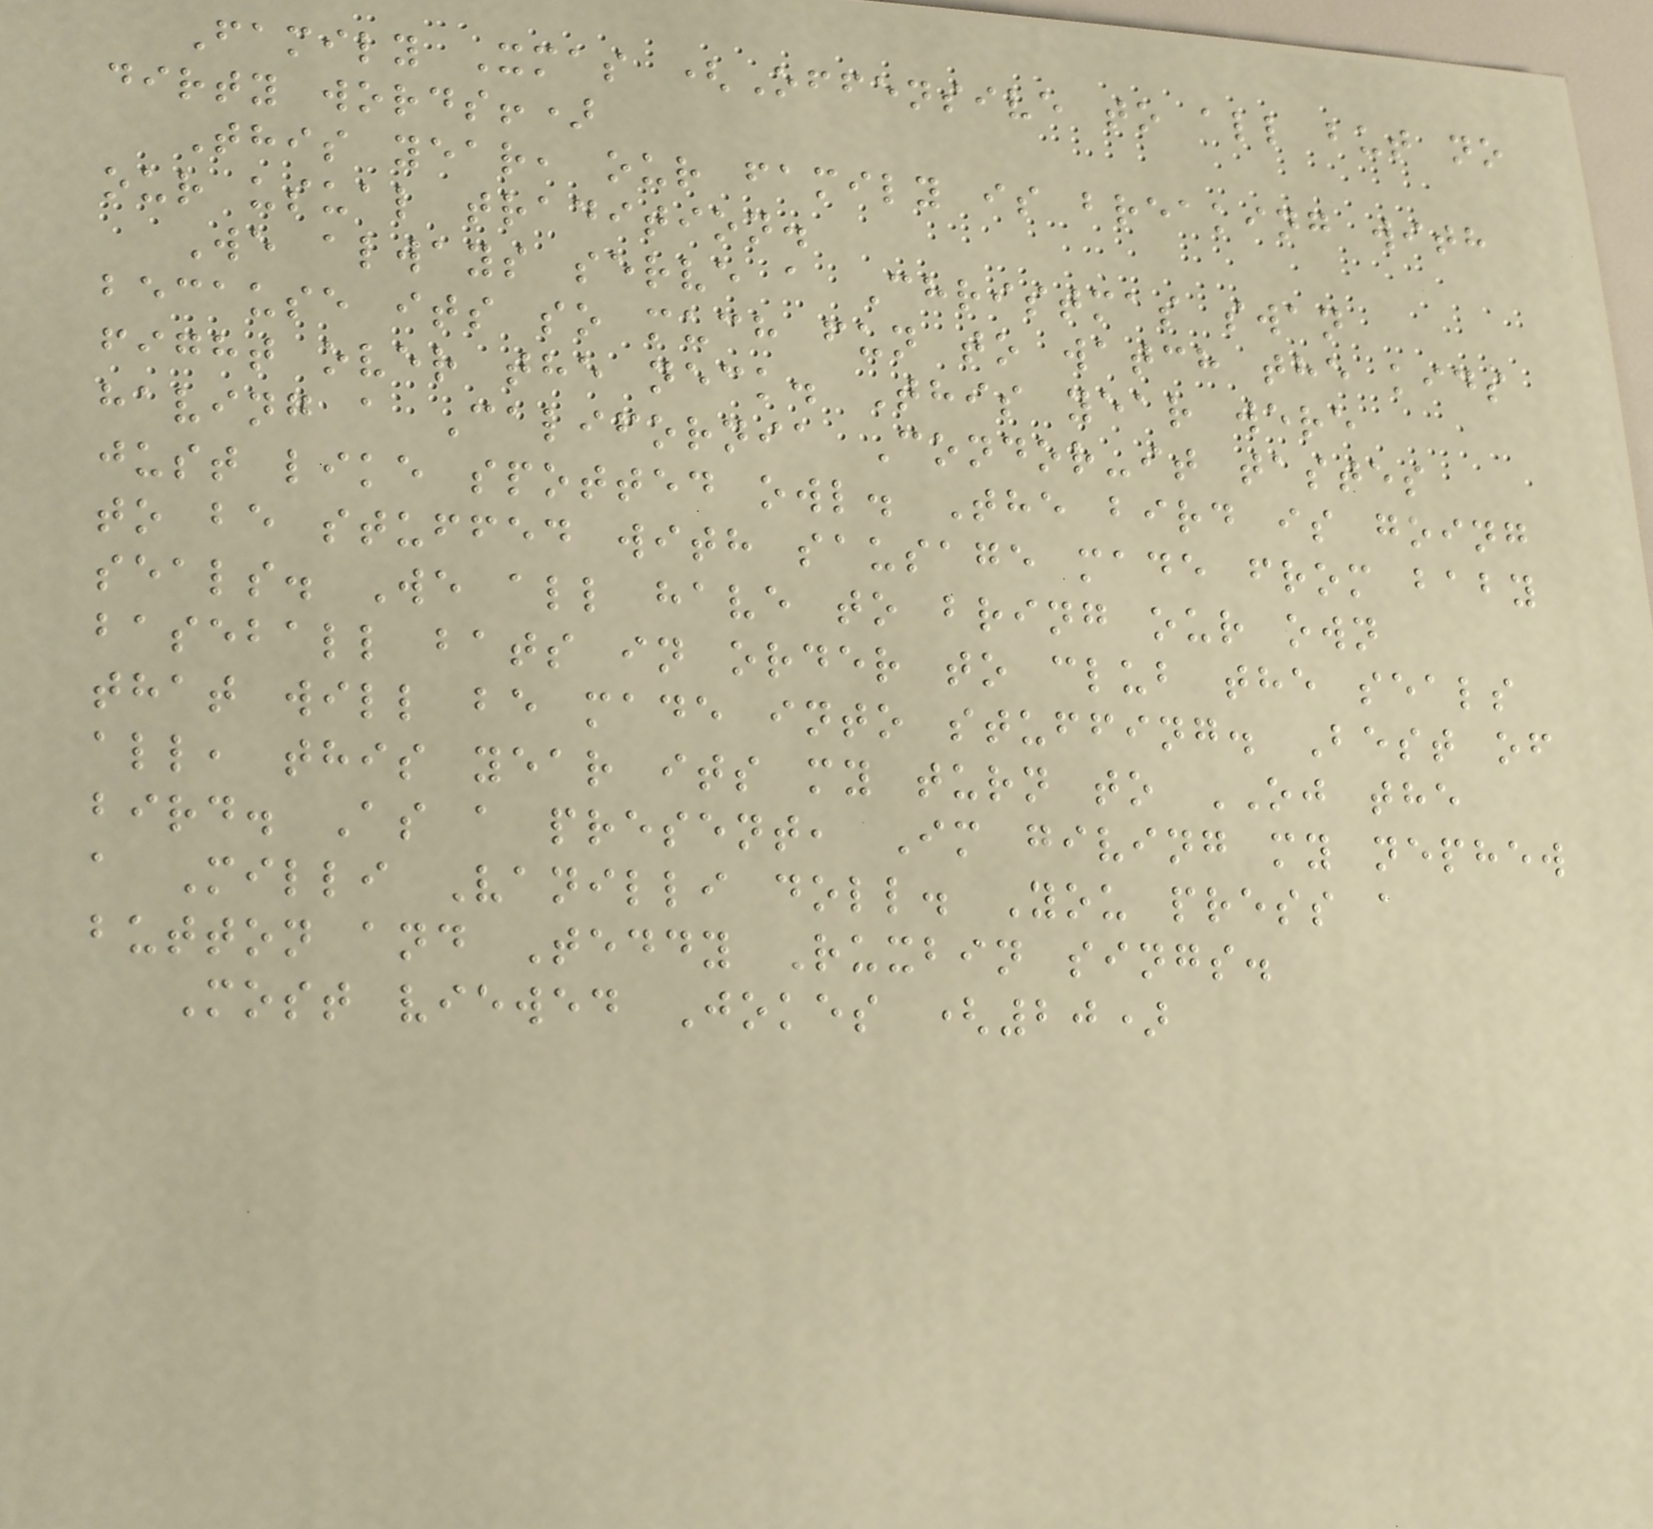Family Xmas (Offensive to all but no
dirty words!)
This year, our family is breaking with
our usual tradition.
We always serve a Christmas swan
because its so much fun to watch the kids
fight over the neck. This year were
having a California Condor-it tastes
just like spotted owl. The bird is going
to be stuffed with sausage made from baby
seals. We all have to bring our own
baseball bats in order to club the seals
that will be made into stuffing. Best of
all, this year its my turn to OJ the
bird. As a present, Im giving my nephew
a Milli Vanilli doll. You press a
button and Teddy Ruxbin sings.
Most viewed Jokes (20)
